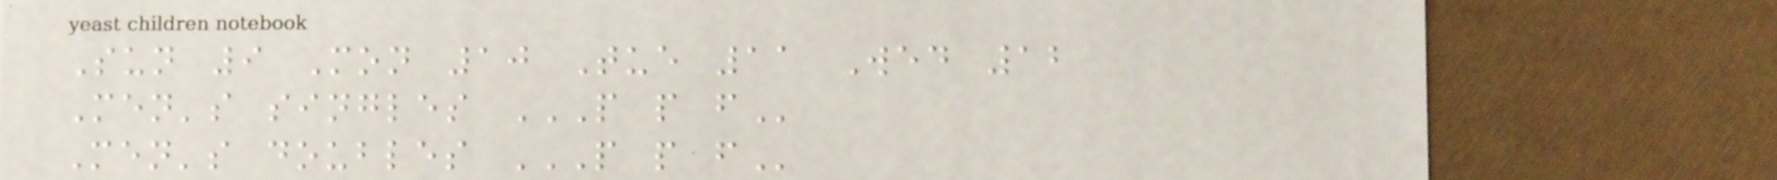Sun 9 Mon 10 Tue 11 Wed 12
Men's singles P P F
Men's doubles P P F
